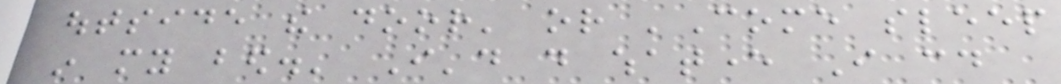outside the door' or 'Come sleep
in my bed.' I'd do whatever I could
